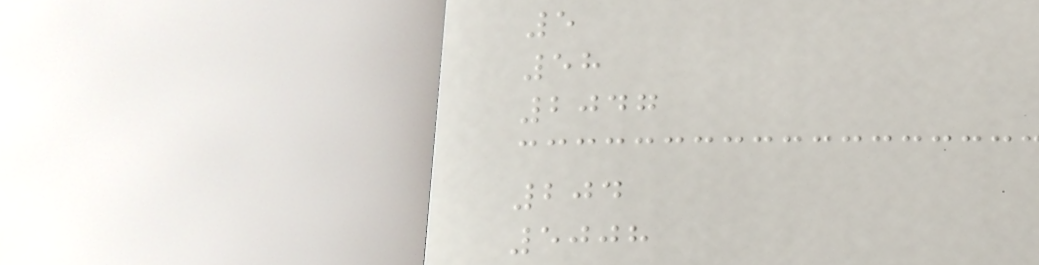5
58
2047
204
5008
